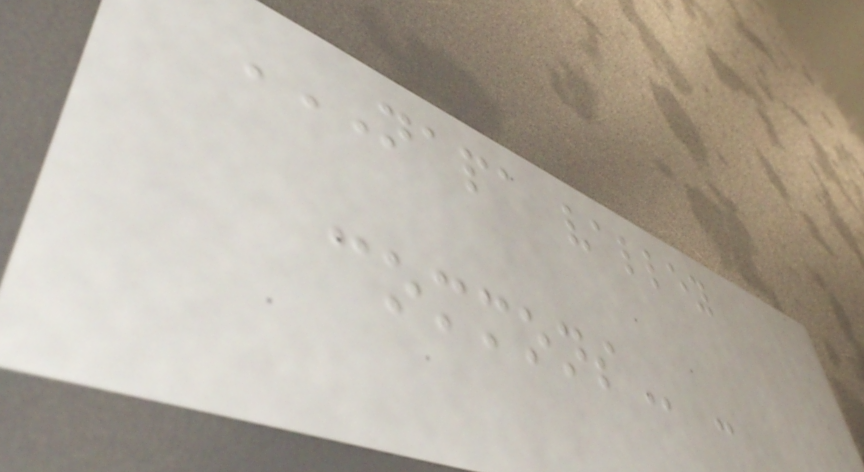NAPA VALLEY
COMMONS -
